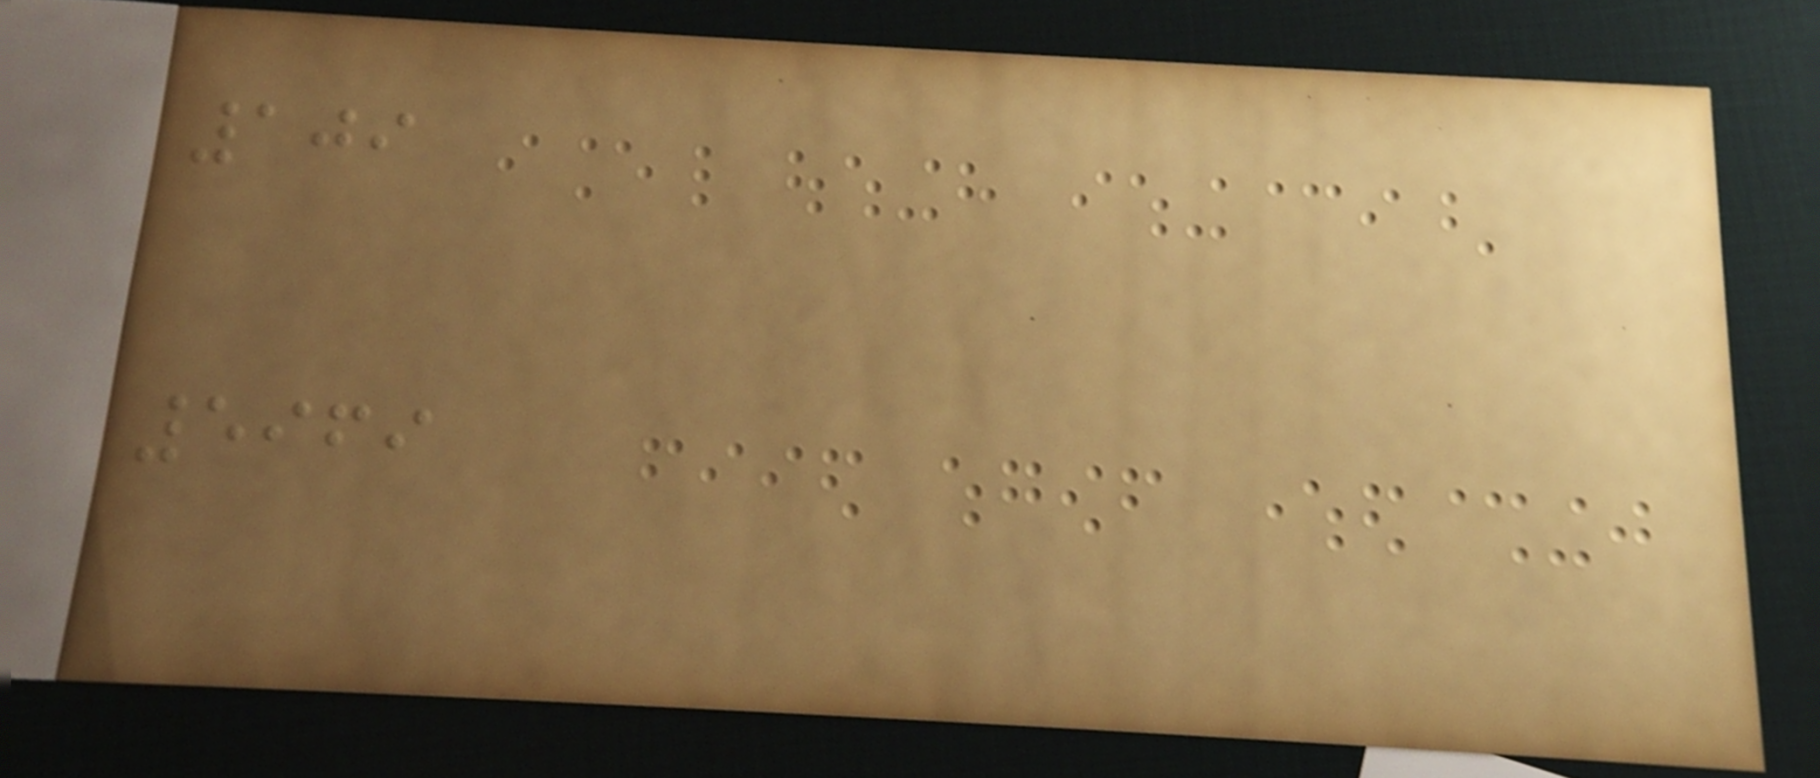109
5969
